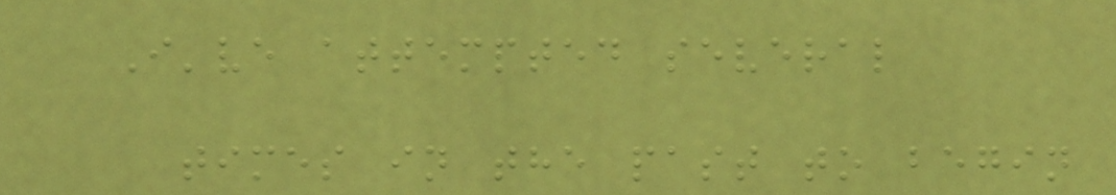I've attempted several
times in the past to begin
